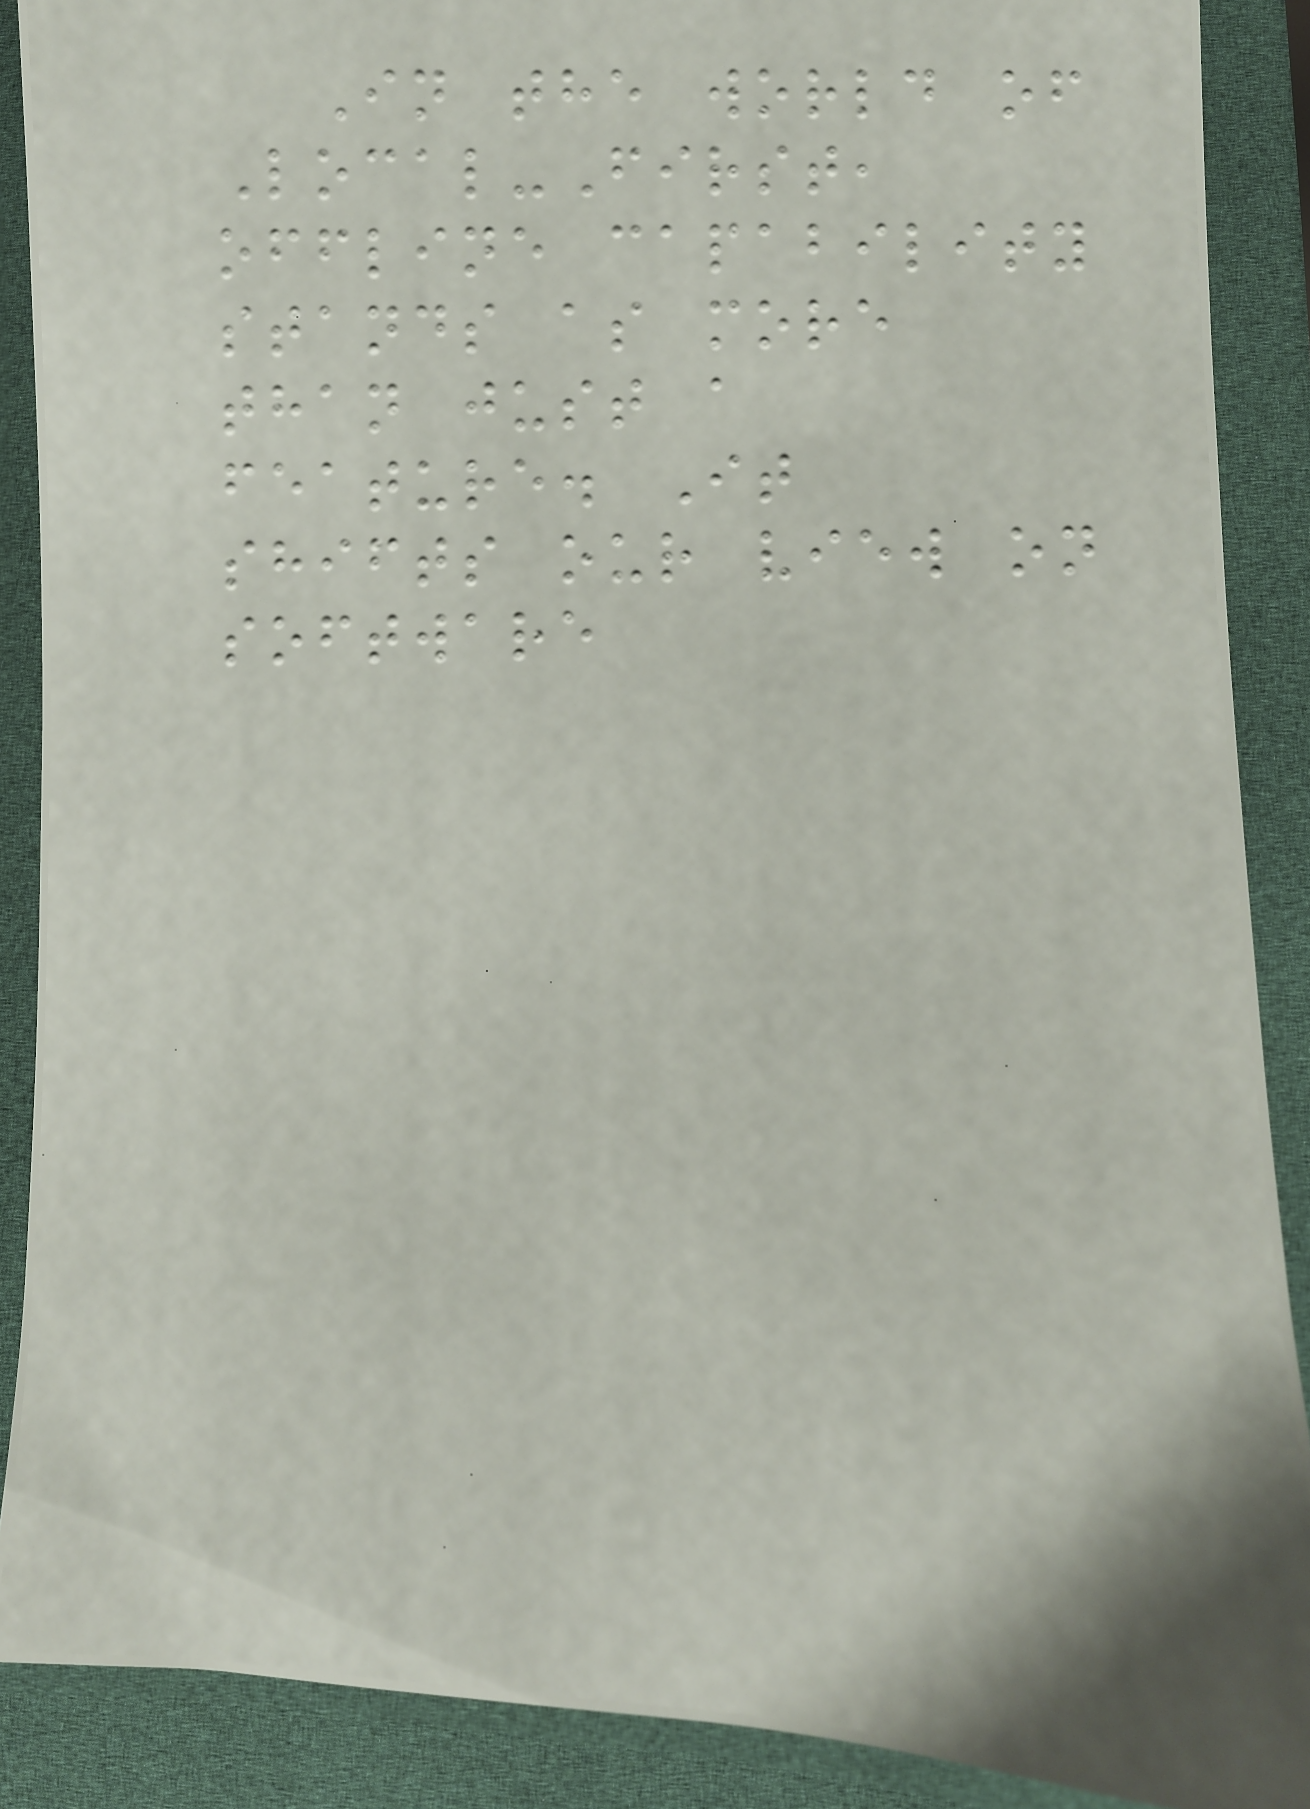In the world of
Local-First,
offline capability
stands as more
than just a
feature. It
shifts our view on
software
